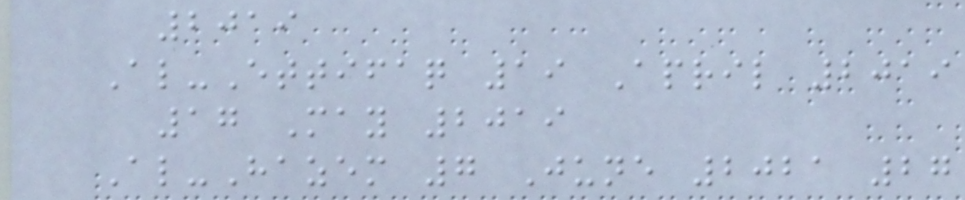2019
Al-Ettifaq 19 April 2019
17 May 2019
Al-Hazem 7 June 2021 27
